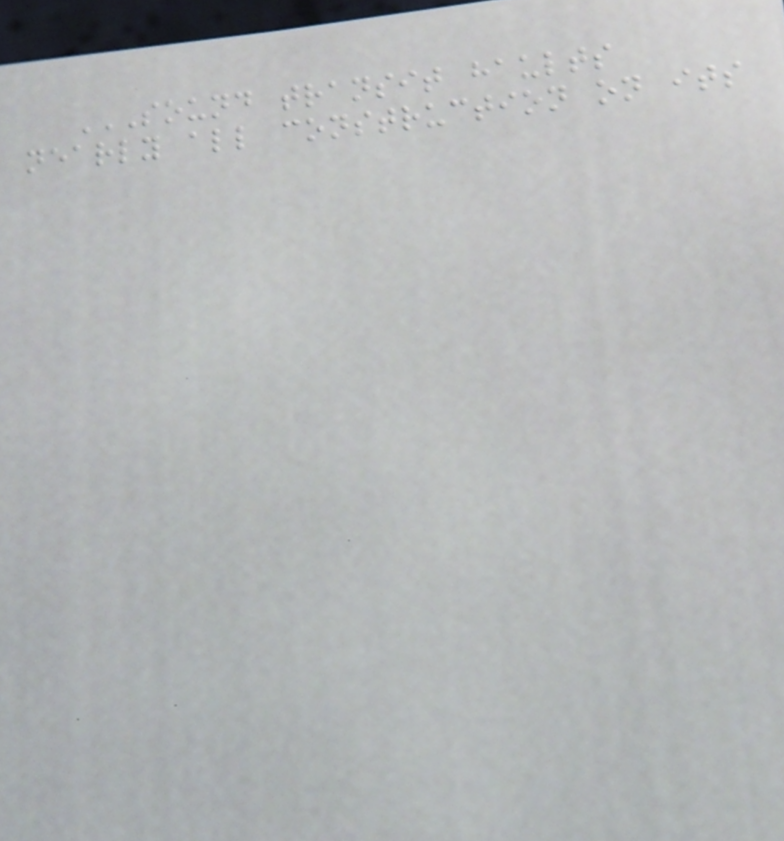SOUND TRANSIT HAULTS
NEARLY ALL CONSTRUCTION ON ITS
